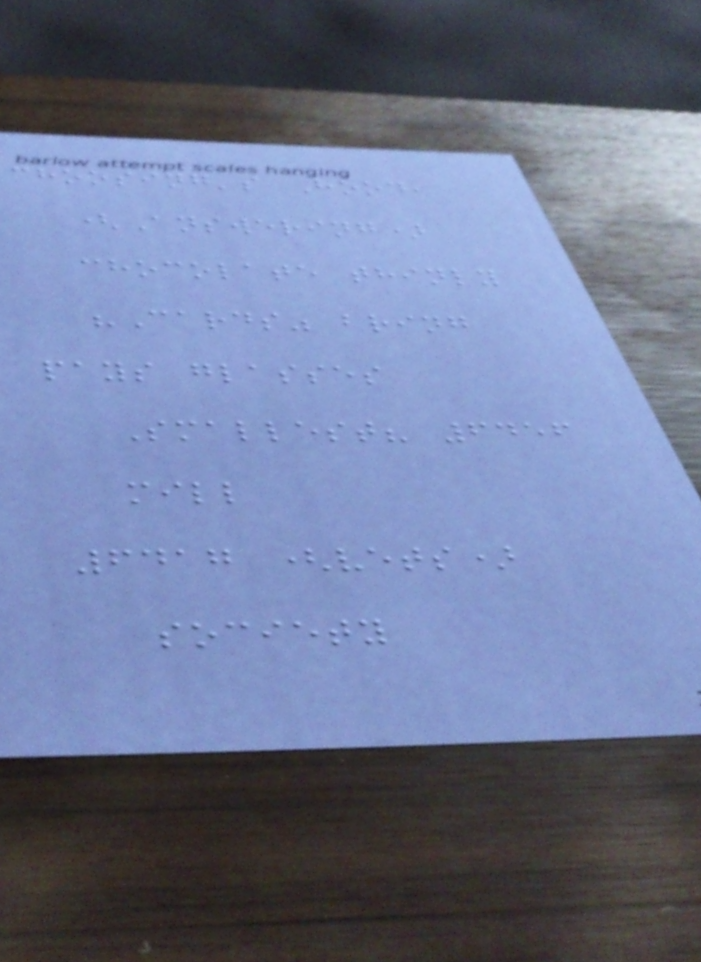choosing's Hood,
(Answering)
chocolate thinly
"Cards" bring
pays glasses
Smallest? 6456
mill
6417 (vets)
society
